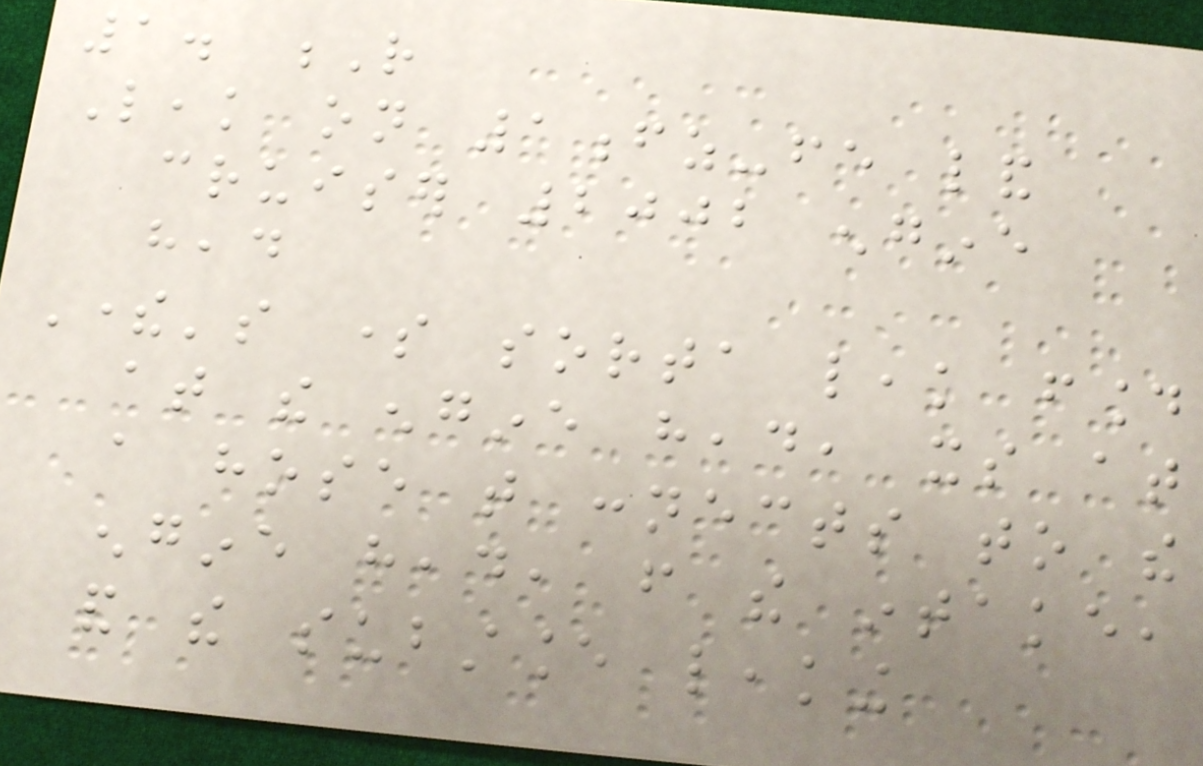1. R
Leak on 1fz-fe land
cruiser 2002 engine
head
There's some sorta leak found
at the engine head, its at
a hose that connects to the
engine head, from the intake,
and the substance leaking
